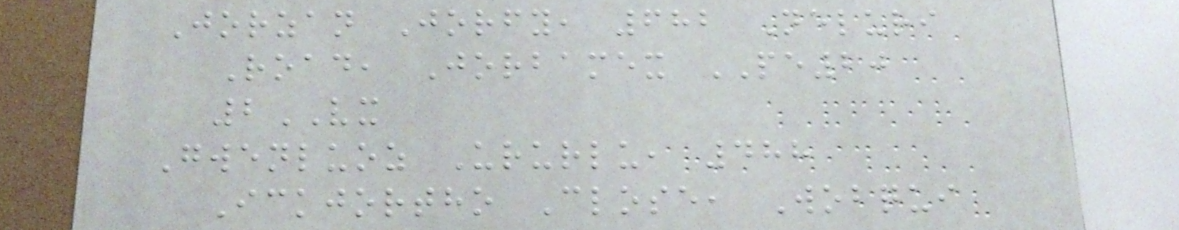Jorzan Jorfy, 682 Neluri
Road, Jorbamex PE20
2VX
Gwenluoz Ururlu, 488
Ickjortho Close, Wobqui
